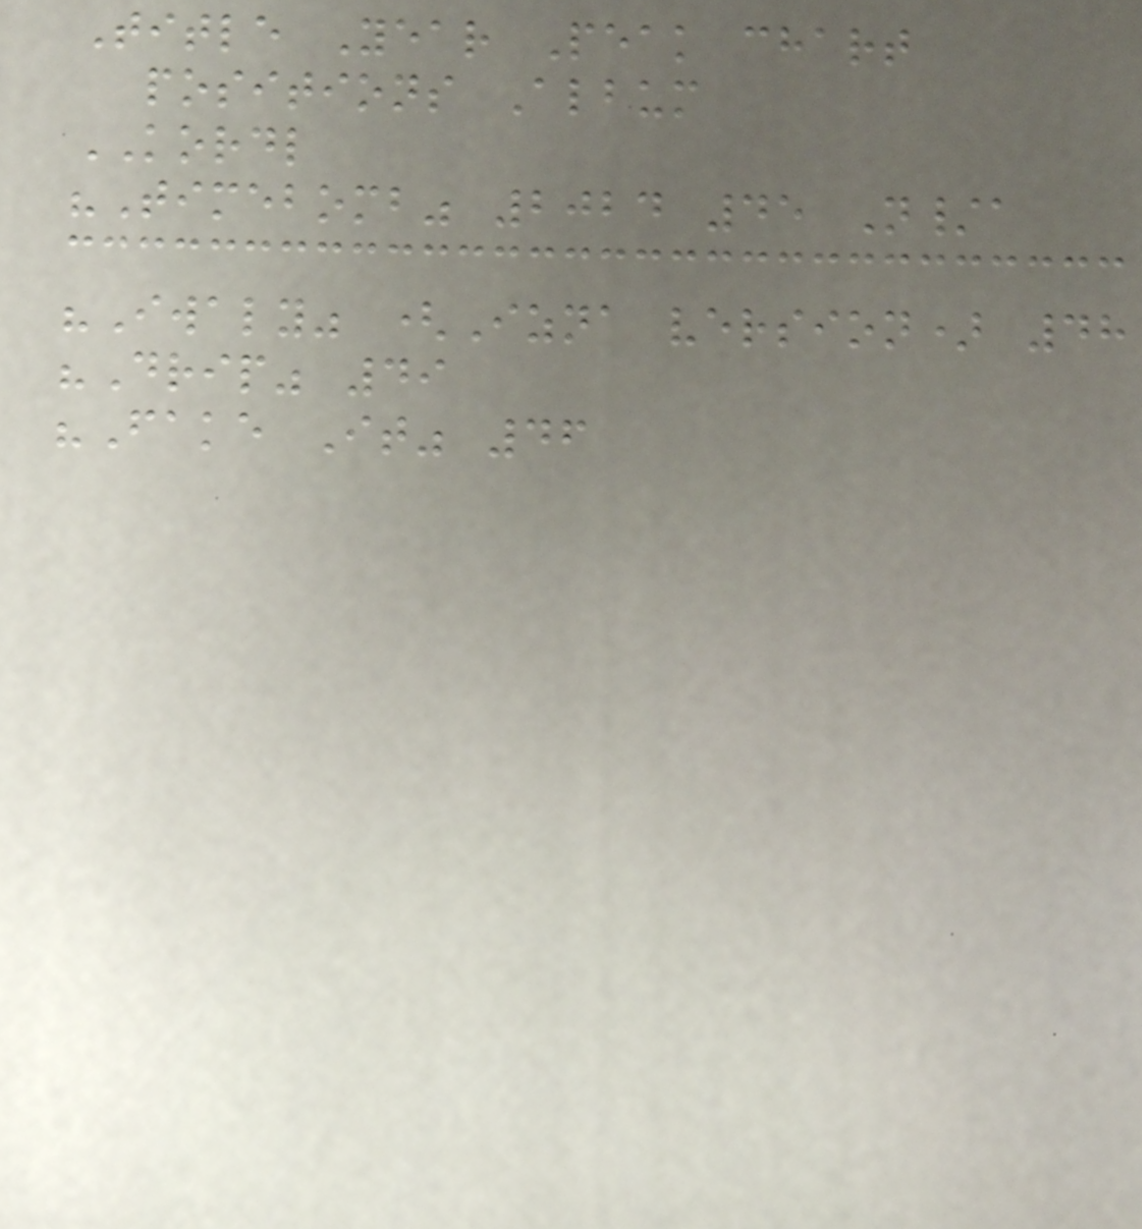Title Year Peak chart
positions Album
KORDL
"Timebomb" 2024 45 N/a
"Iwaly" (Izna version) 48
"Drip" 49
"Fake It" 46
